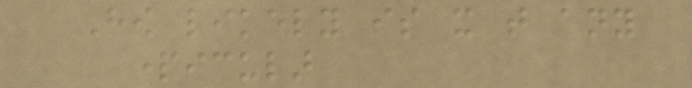How likely is it that any
particular
